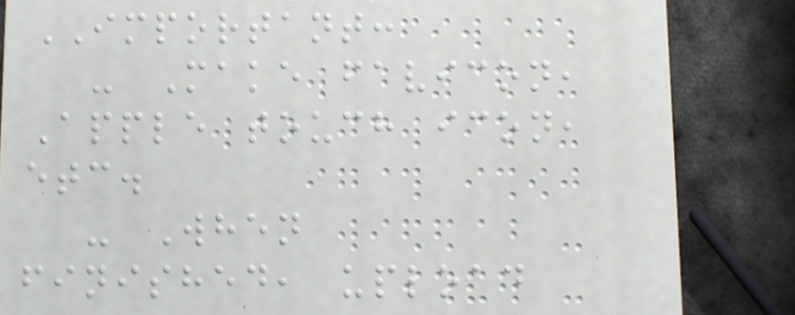IMPORTANT:
- Make favicon,
Apple touch icon,
etc.
- When
finished, upload
